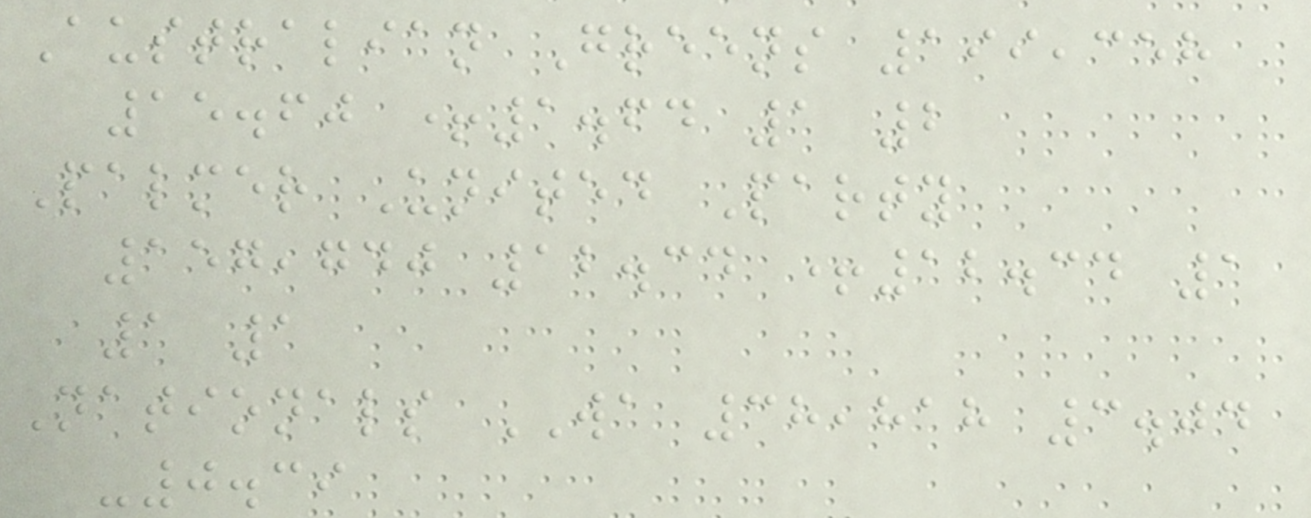Australian Greens 199,358
15.60 +1.64 1 2
Palmer United Party
157,740 12.34 +12.34 1
1 1
Nationals WA 38,818 3.04
-0.39
